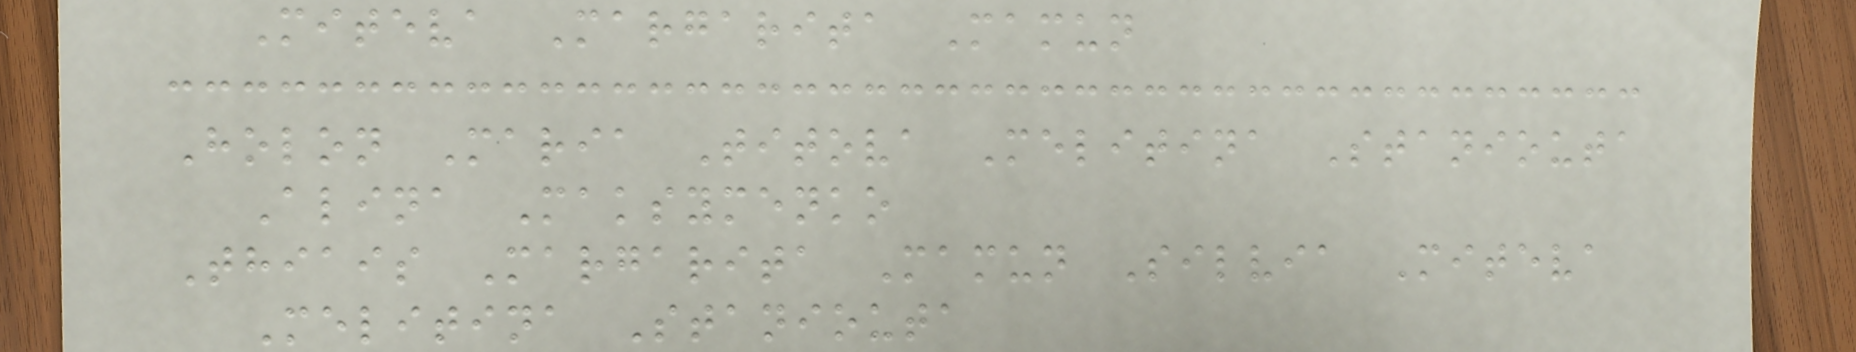Miteva Margarita Mamun
Holon Maria Titova Melitina Staniouta
Alina Maksymenko
Thiais Margarita Mamun Silvia Miteva
Melitina Staniouta
